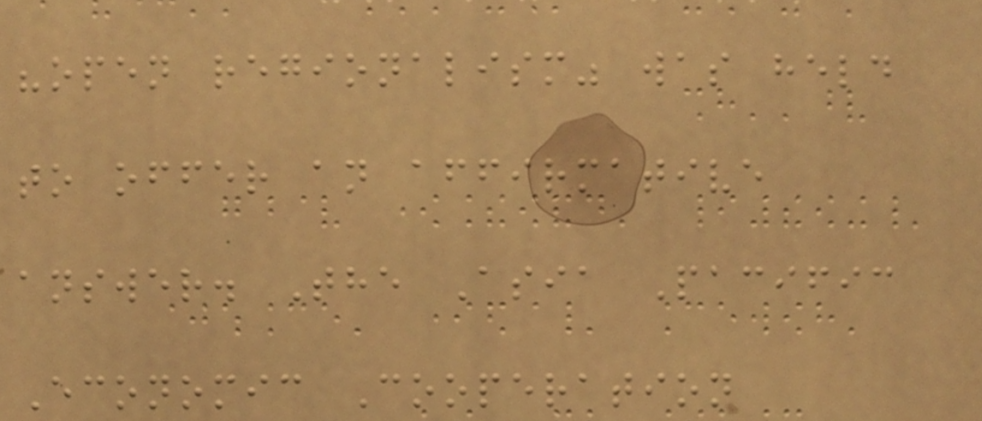"open regionalism" was held
to offer an affirmative
answer. The Asia Pacific
Economic Cooperation
